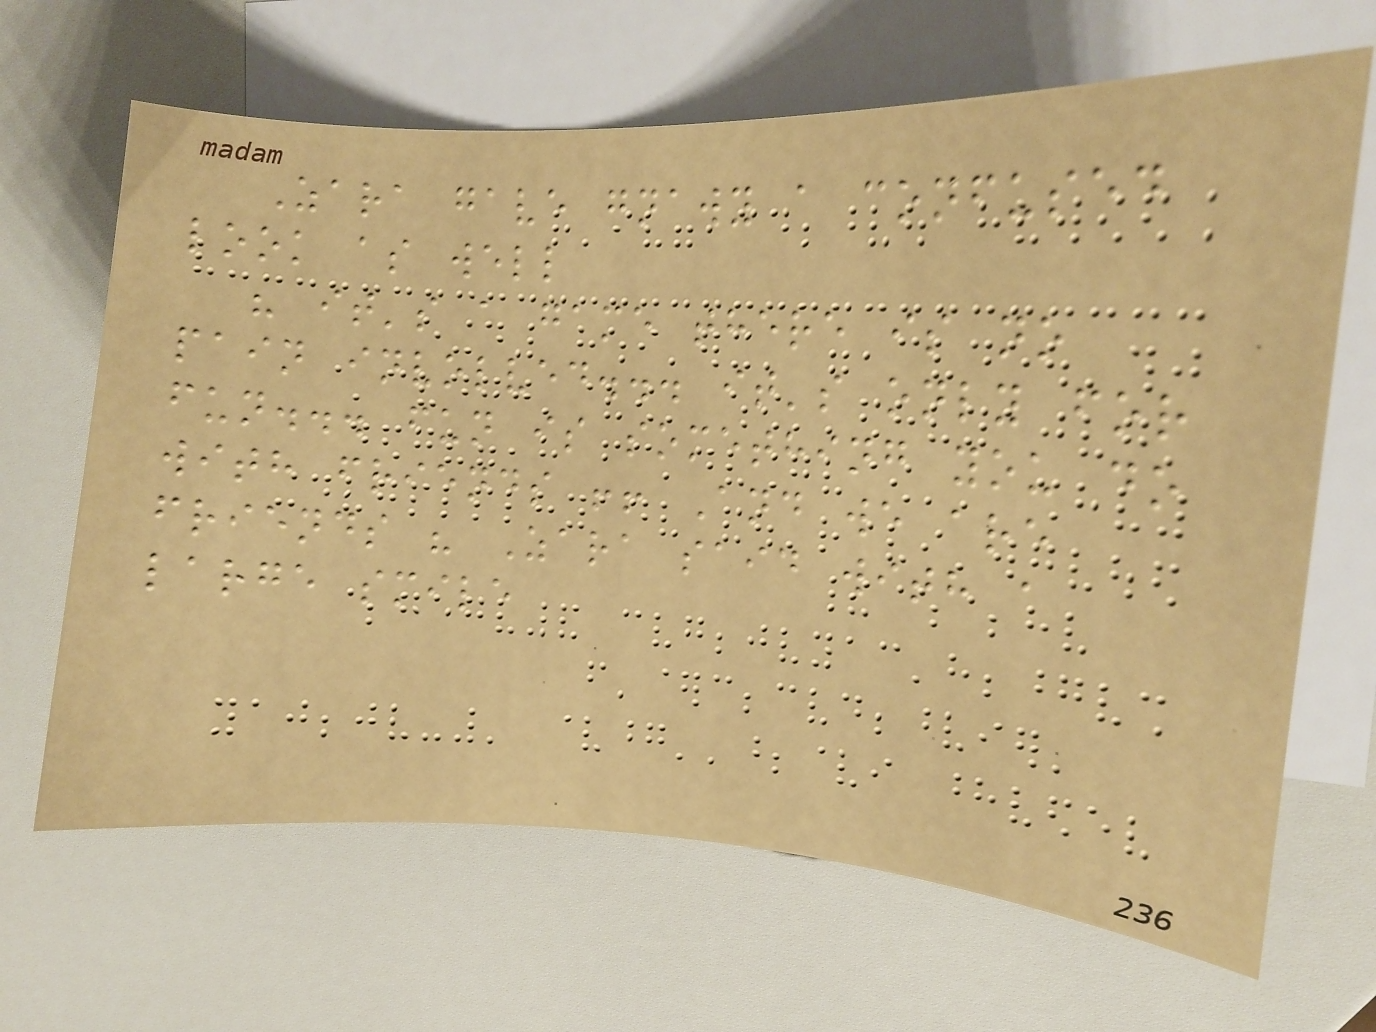Zara gave gnawy a confused
look as well
" it's a game there is no
pain involved... it's only for
fun... fun is something you do
with friends !! And we are
friends " Zara said with a
large smile
